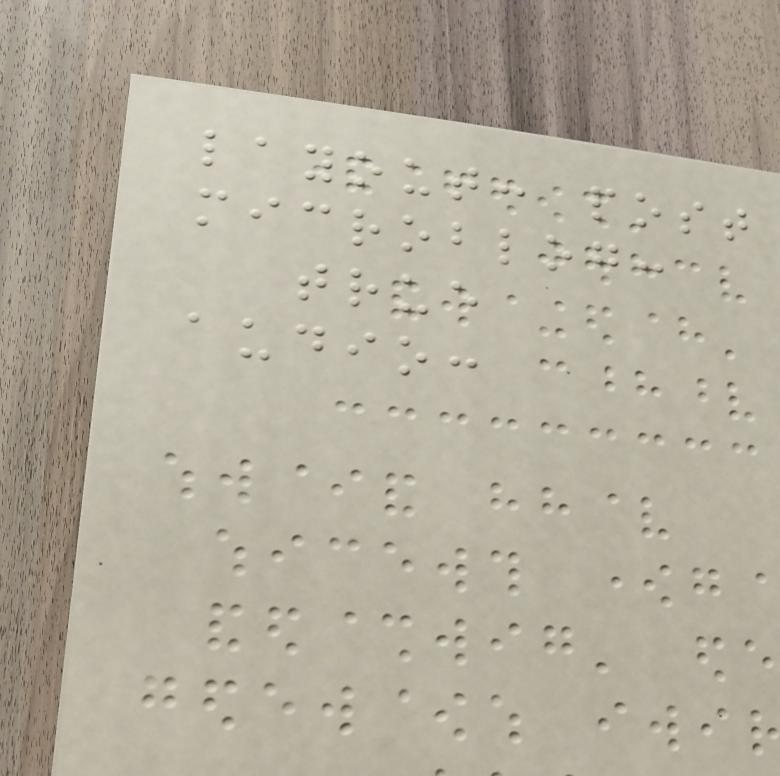layout: post
microblog:
true
audio:
